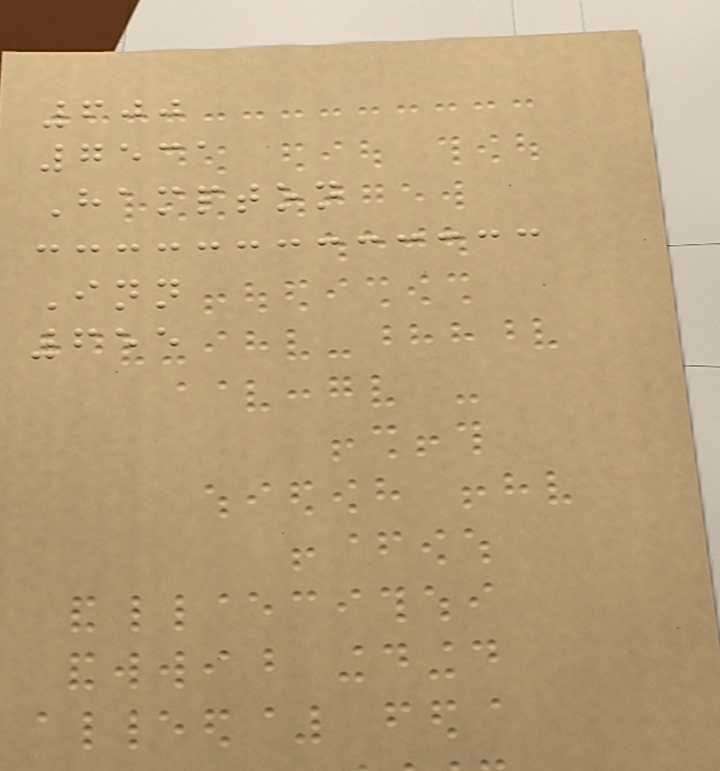600
7531
Hampton
Inn
655
